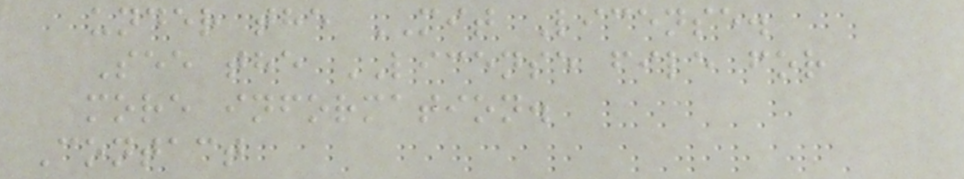under the MIT License.
See the LICENSE file for
more information.
Contact
